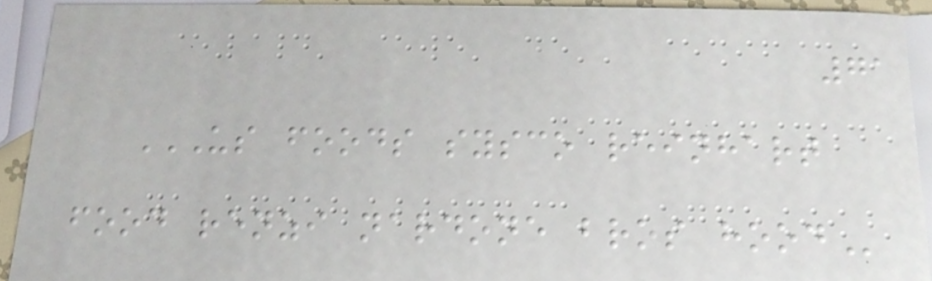71
US FOODS SYSCO REINHART
FOOD RENZI NARDONE BROS HOOD
